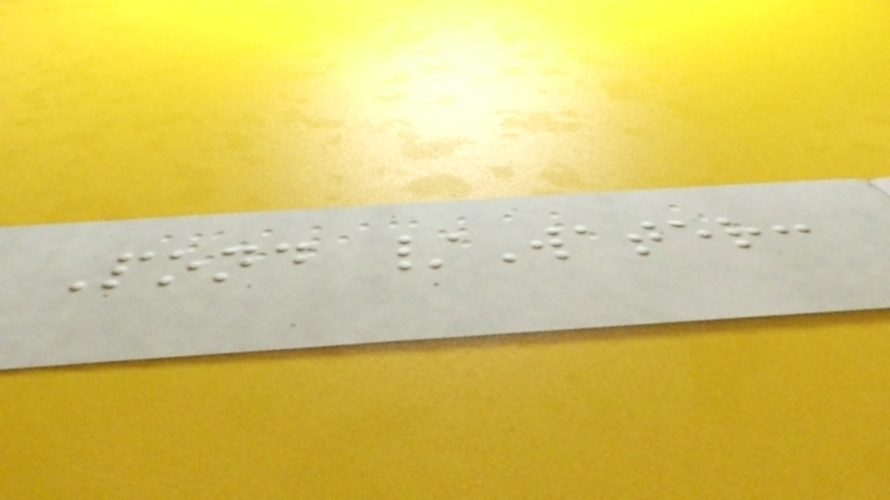Pond /Water:
